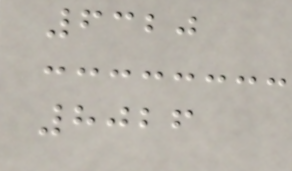6320
8026
